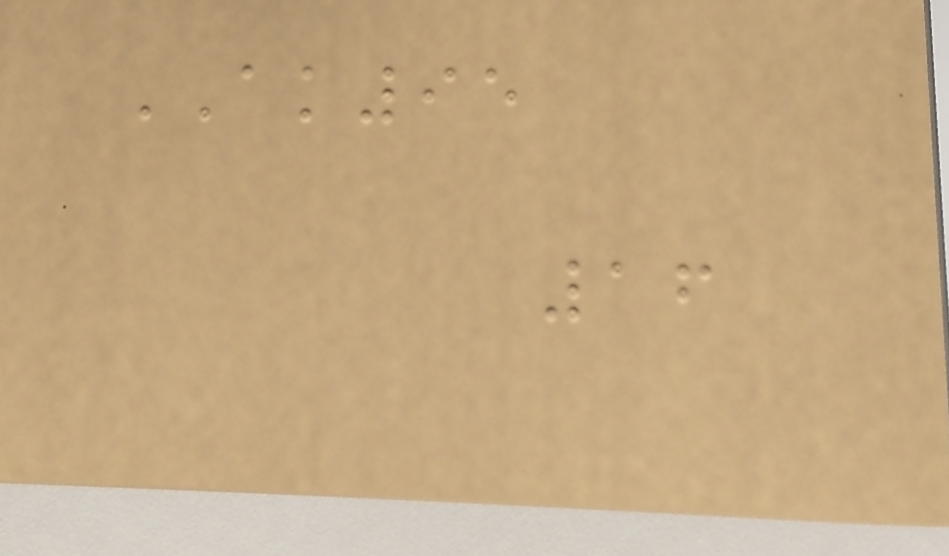AK95
16
